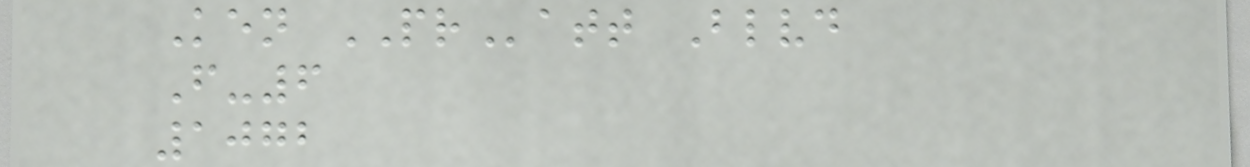Ken PRatt Blvd
F-6
1072
